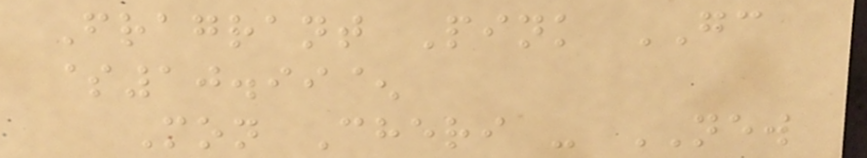Fragrant Pink GC
$10.99^
Mon Cheri - NEW
